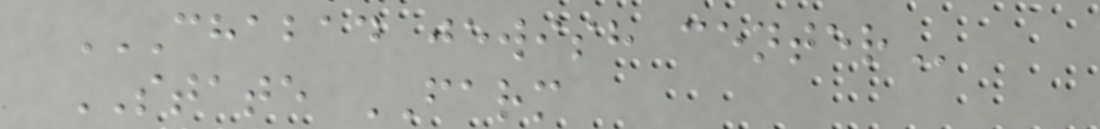CHABAD JEWISH CENTER
STATE FARM
